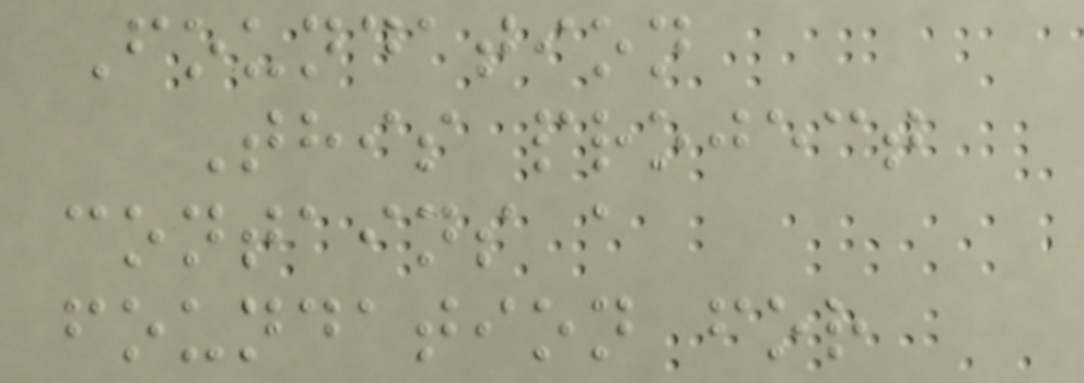Foundation
This project
contains a
foundation for
